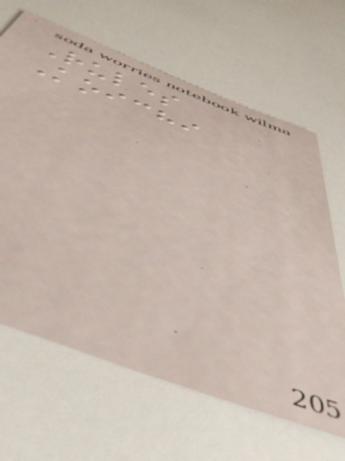Rules
Koichi
